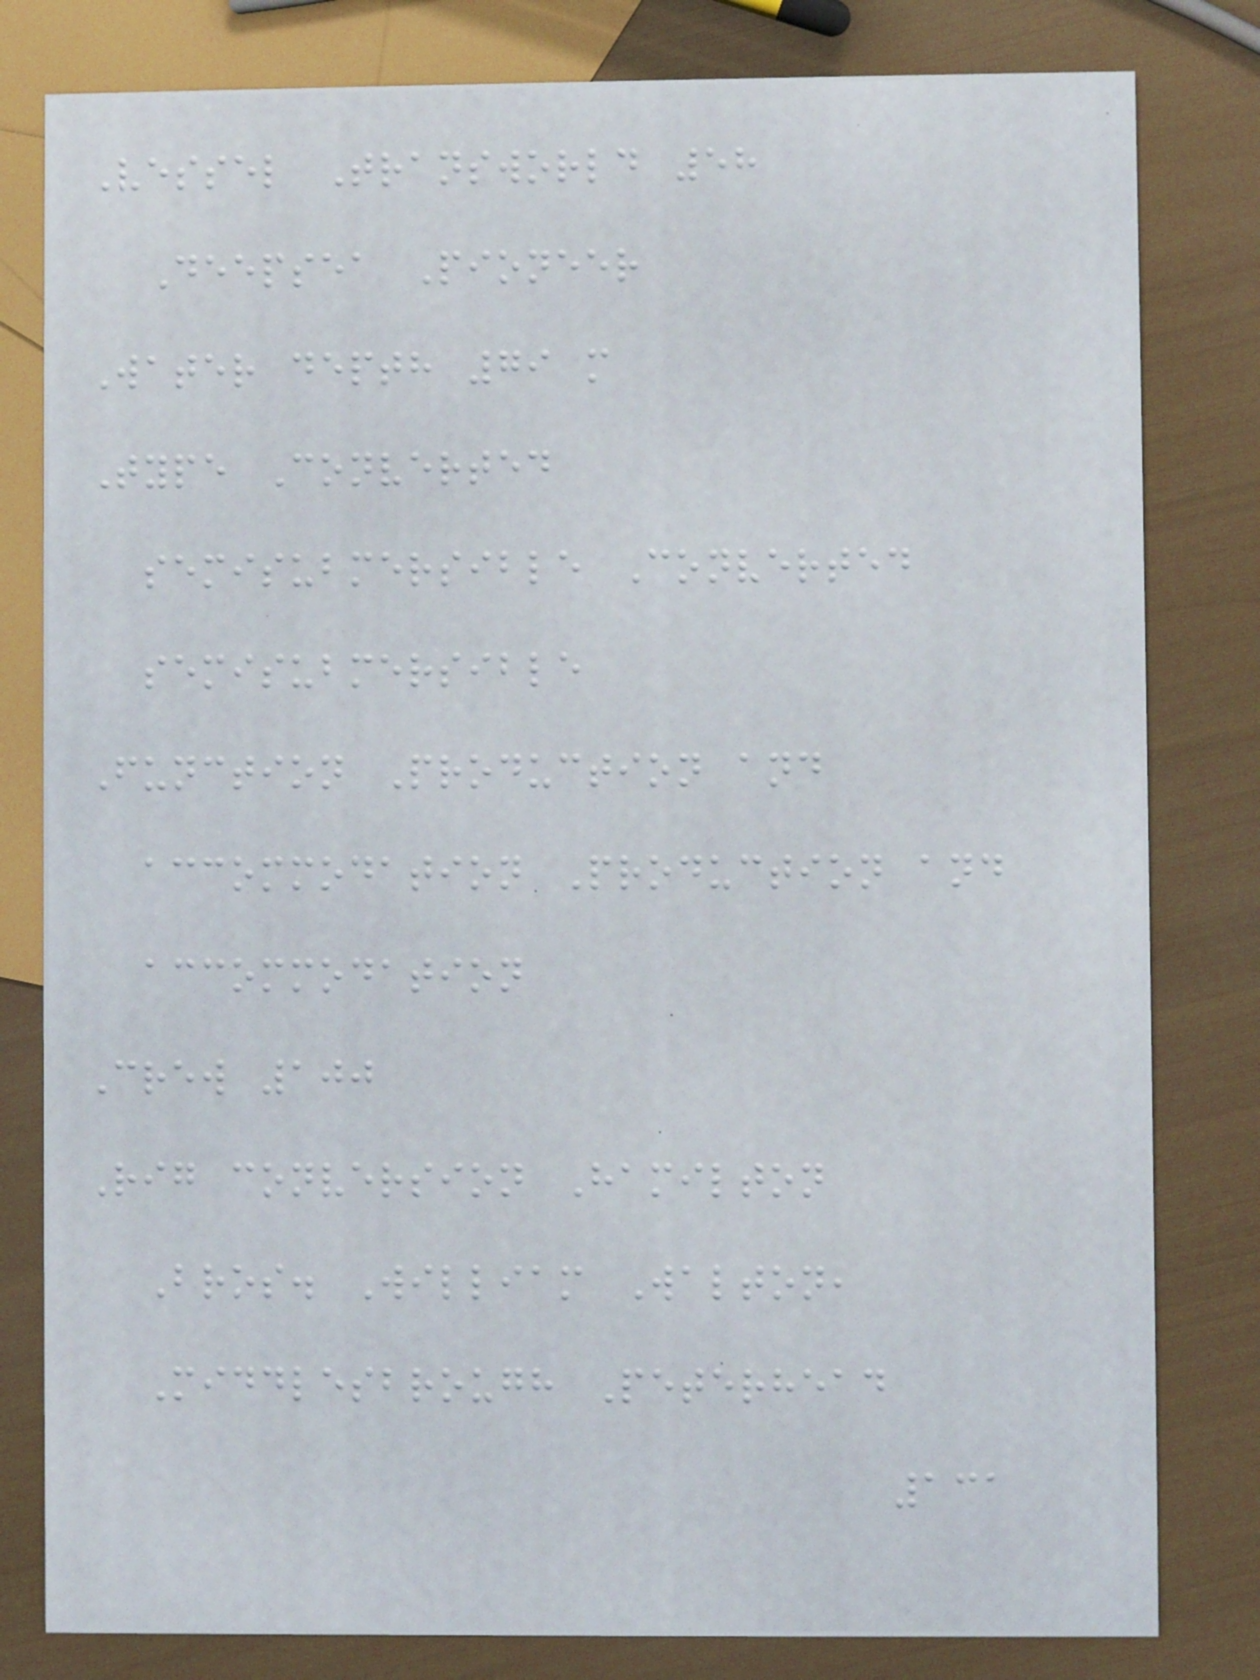Vessel Transworld 58
Deepsea Pioneer
Water depth 79 m
Type Converted
semisubmersible Converted
semisubmersible
Function Production and
accommodation Production and
accommodation
Crew 100
Rig conversion Hamilton
Bros. William Walton,
Middlesbrough Peterhead
131
